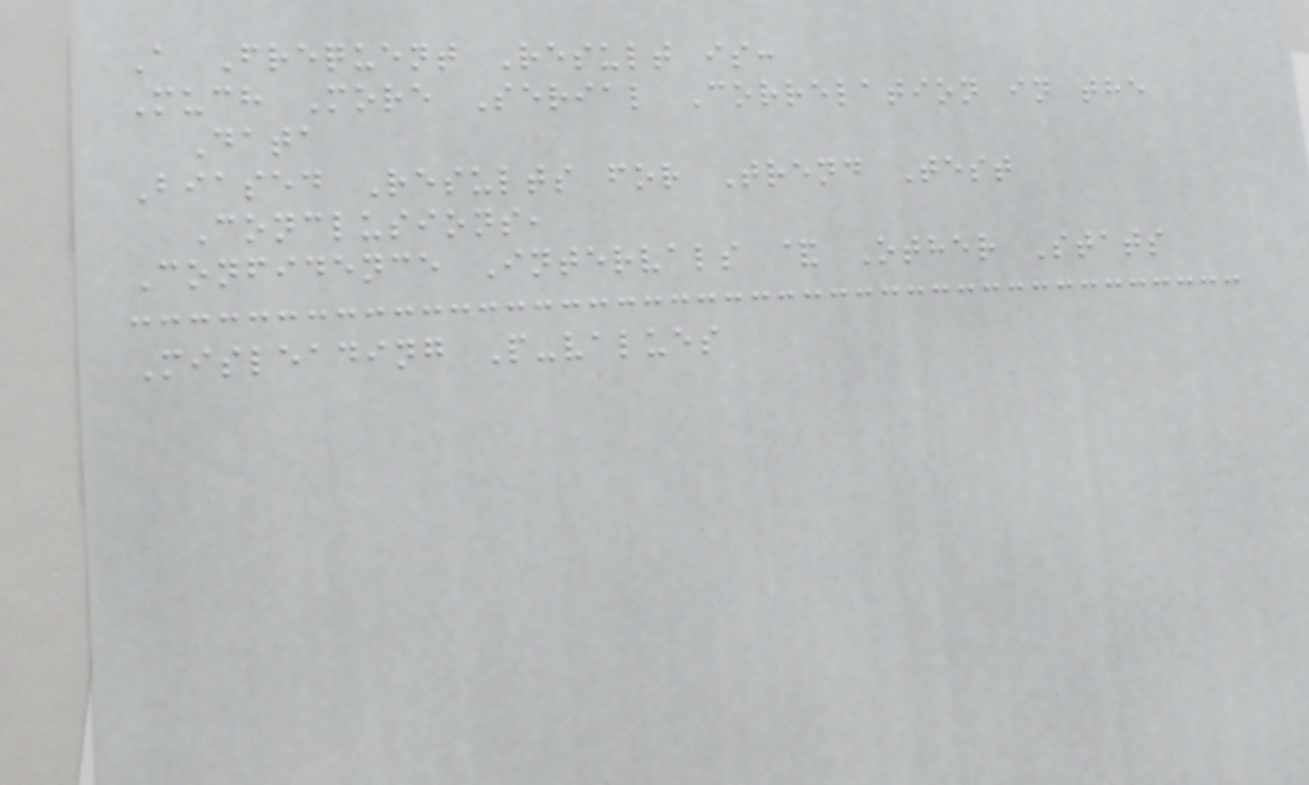A Frequent Result is:
Much More Serial Correlation in the
Data
Biased Results for Trend Test
Conclusions,
Confidence Intervals & Other Stats
Misleading P-values
